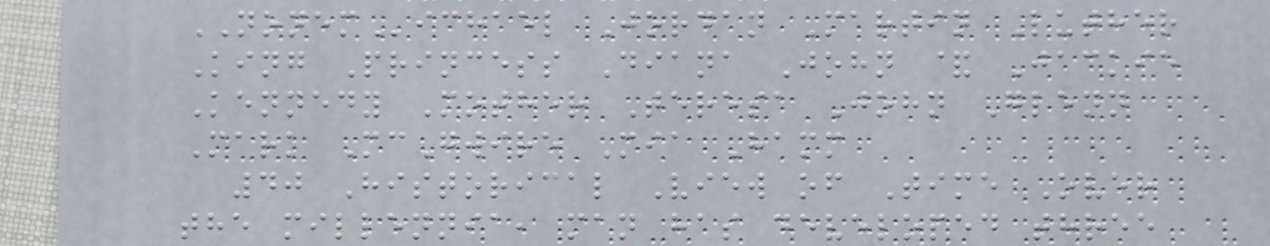NONEMichael Jordan Martin Luther
King Princess Diana John & Jackie
Kennedy Mother Teresa John Glenn
Mark McGwire Mia Hamm
40 Historical View of Time Over
the millennia, man has developed three
